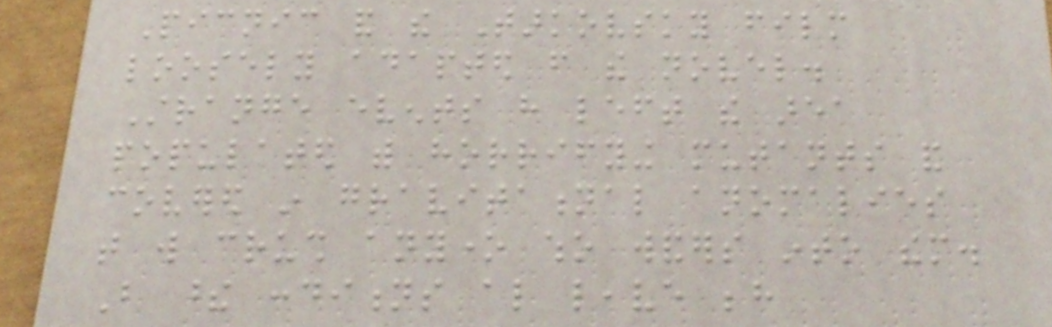Picnic and the Tarkovsky film
loosely adapted from the novel.
Strange events have left the area
populated with horrifying mutants and
covered in gravitational anomalies
that will crush anyone who wanders into them.
But these conditions also leave behind
